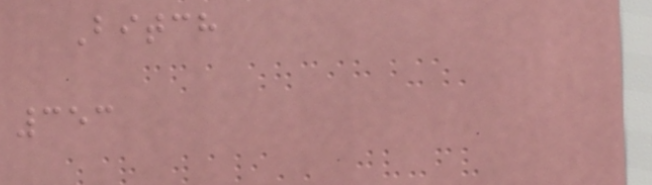Bitch
353
